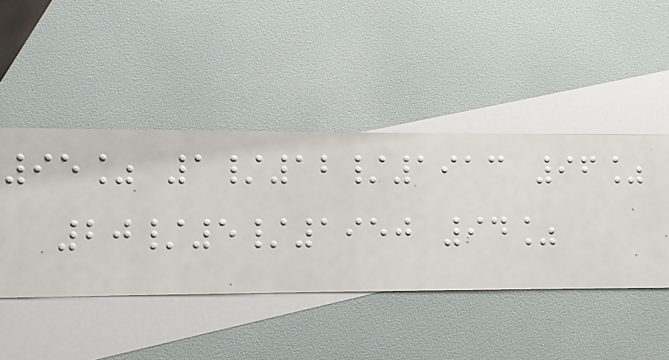95% 1/12/1913 96%
20/5/1950 94%
